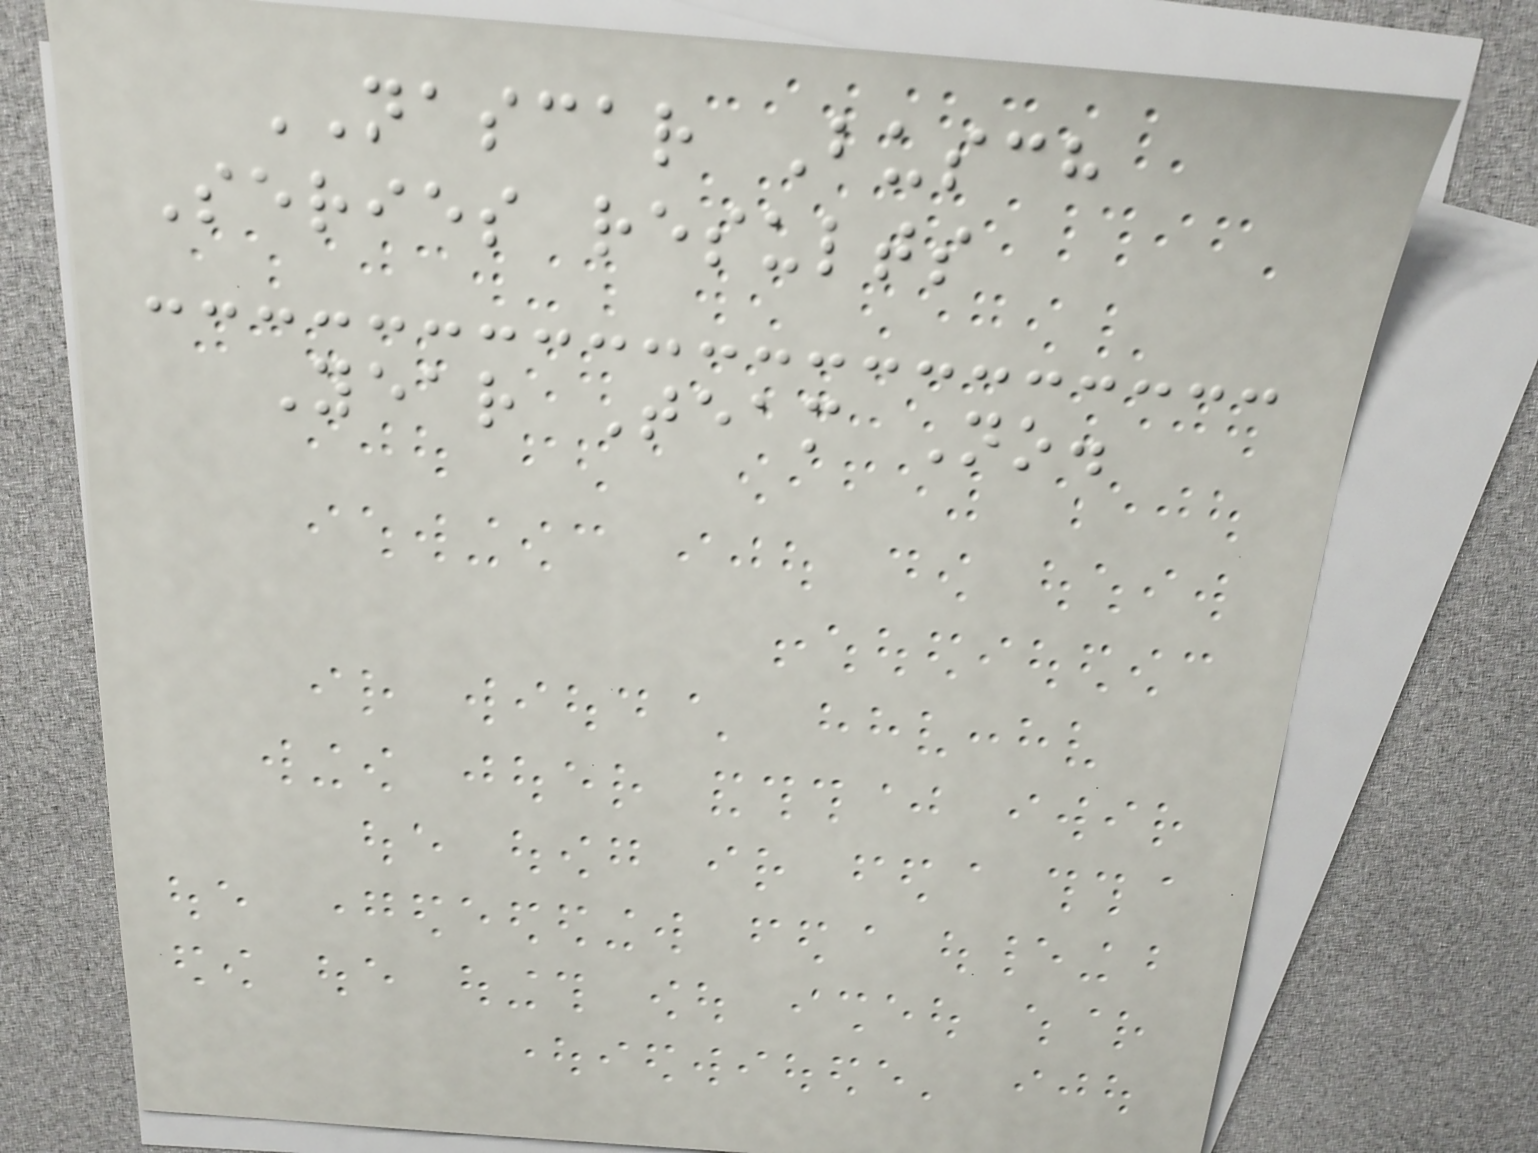NASCAR Busch
Series results
Year Team No.
